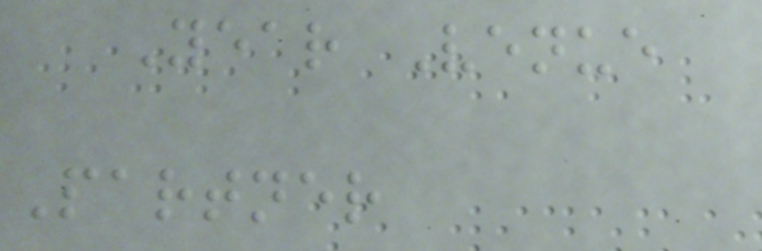Year Venue
Partner
